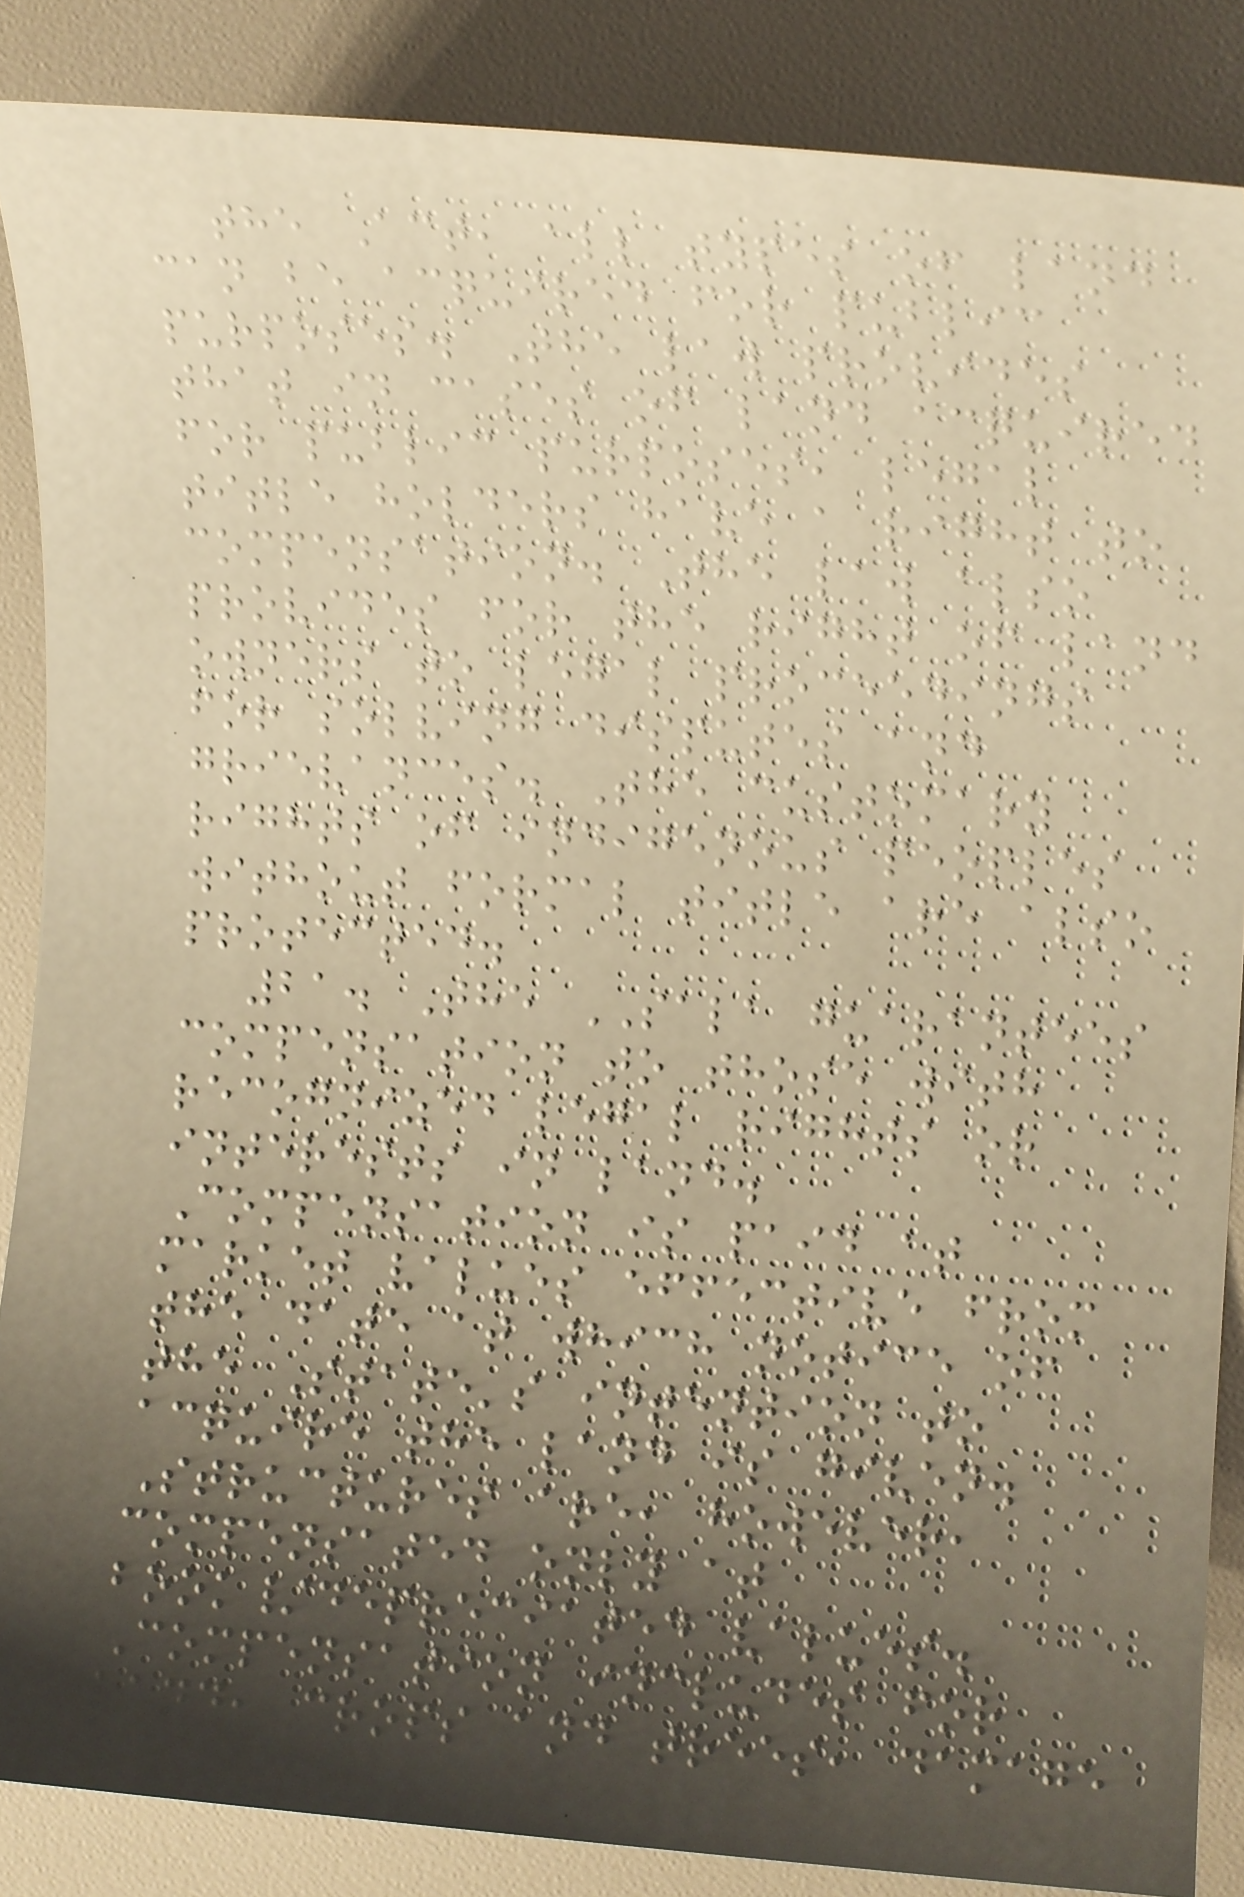the Act, all types of land
can be acquired for public
purposes. The law provides
that in cases of land acquired
for public purposes, legal
title holders have a right to
compensation. The law also
provides for the right of land
owners to legal proceedings
for solving disputes and
grievances. The customary
rights of indigenous peoples
without formal title are also
protected.
21. The SALA guarantees
compensation to those with
recognized legal rights or
interests in land.
Compensation is paid at
market values effective from
the date at which notice of
the State's intention to
acquire the land is given.
Structures are, however,
compensated only at
book/depreciated values.
Compensation includes for
land, crops and trees, damage
